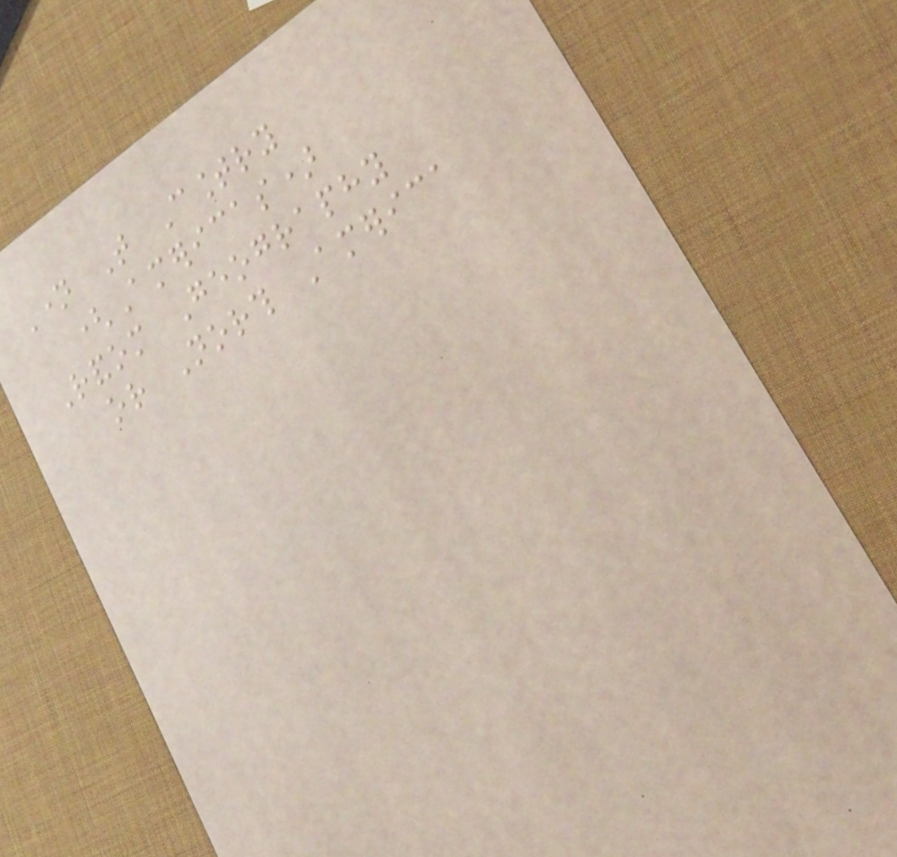Name That Country
(Americas)
Random Geography
or North America
